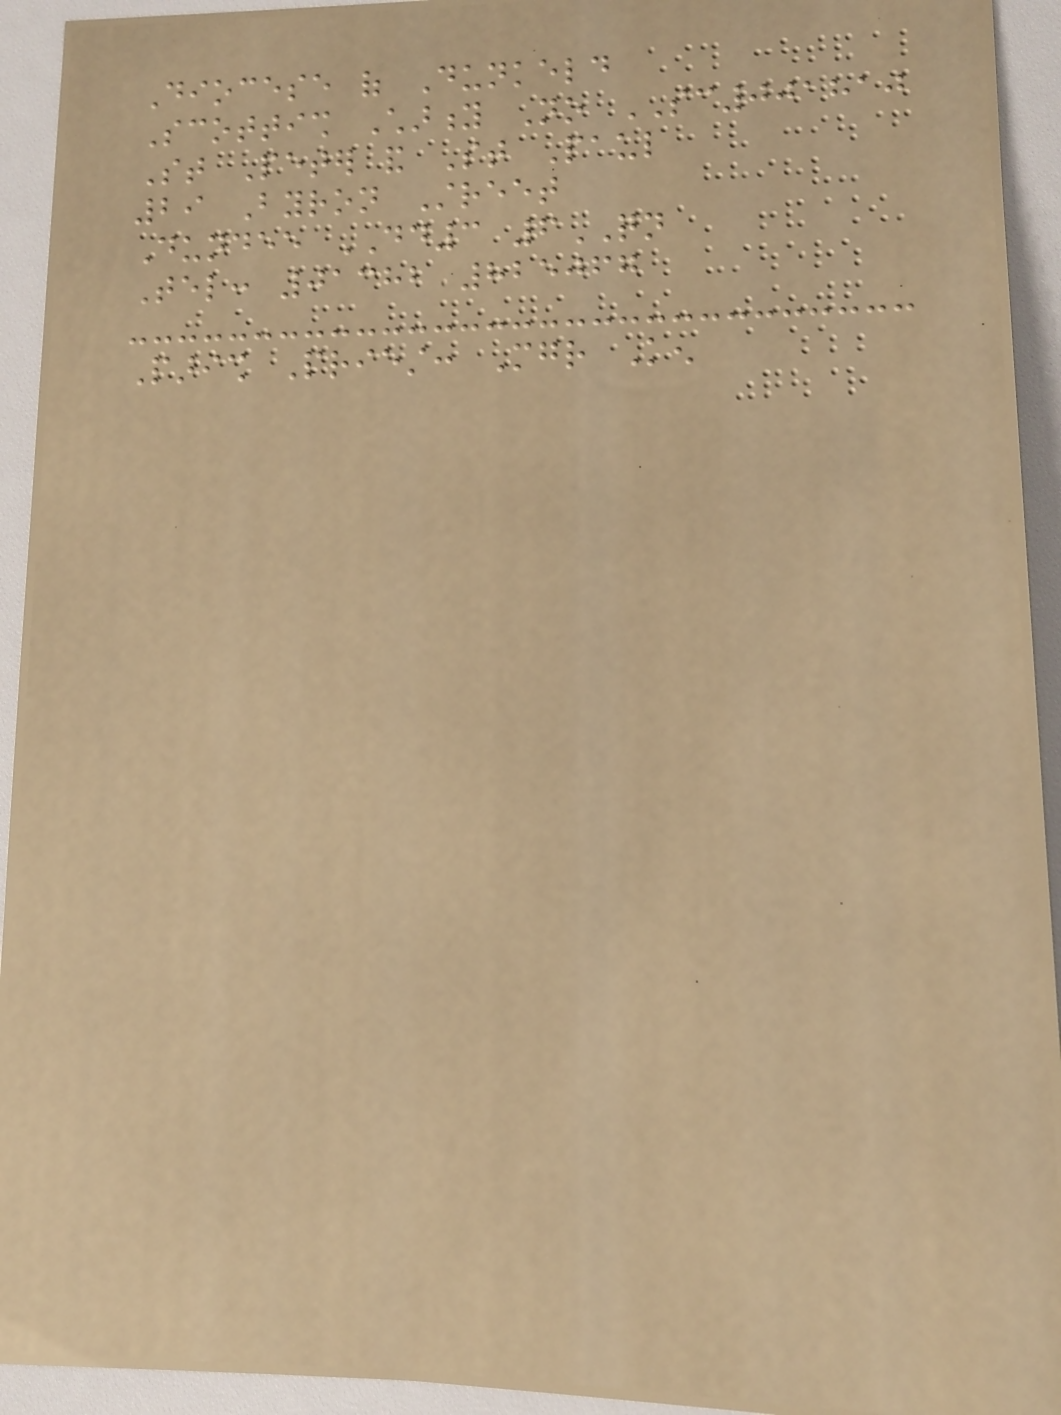Diocese of Dunkeld
Scottish Charity No SC001810
St Peter and St Paul
29 Byron Street
Dundee DD3 6QN
Tel: 01382 825067
Parish Priest: Mgr Ken
